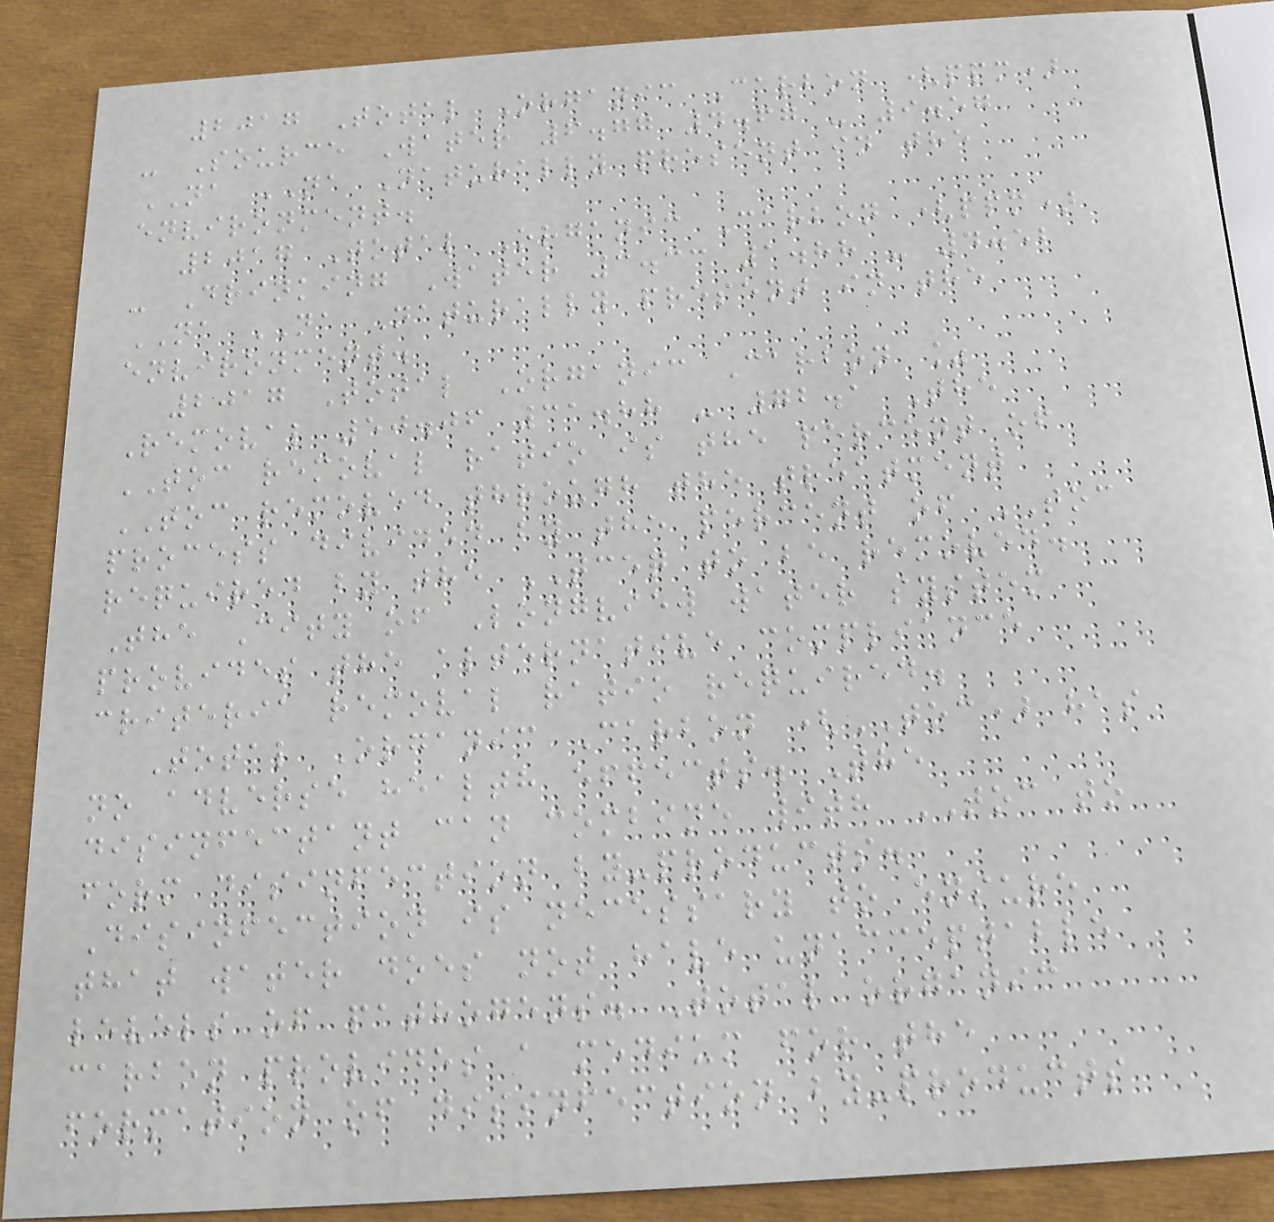2017 Total Organic Carbon (ppm)
- Source Water 6.77 4.67 - 9.57
NA NA Naturally present in the
environment.
2017 Total Organic Carbon (ppm)
- Drinking Water 3.33 1.88 - 4.52
NA NA Naturally present in the
environment.
2017 Total Organic Carbon %
Removal 50.06 31.88 - 72.1 The
TOC removal ratio is the percent of
TOC removed through the treatment
process divided by the percent of TOC
required by the TCEQ to be removed.
The City of Longview water system
provides the alternative compliance
criteria removal ratio required.
Total Organic Carbon (TOC) has
no adverse health effects. The
disinfectant can combine with TOC to
form disinfection by-products.
Disinfection is necessary to ensure
that water does not have unacceptable
levels of pathogens. Total organic
carbon provides a medium for the
formation of disinfection by-products
